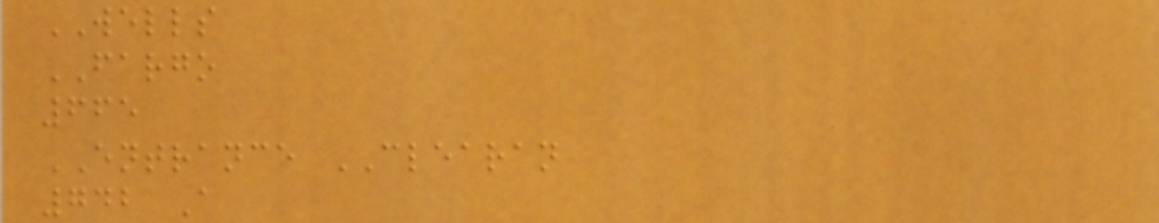WELLS
FARGO
665
ENTRANCE CLEARAN
742 A
